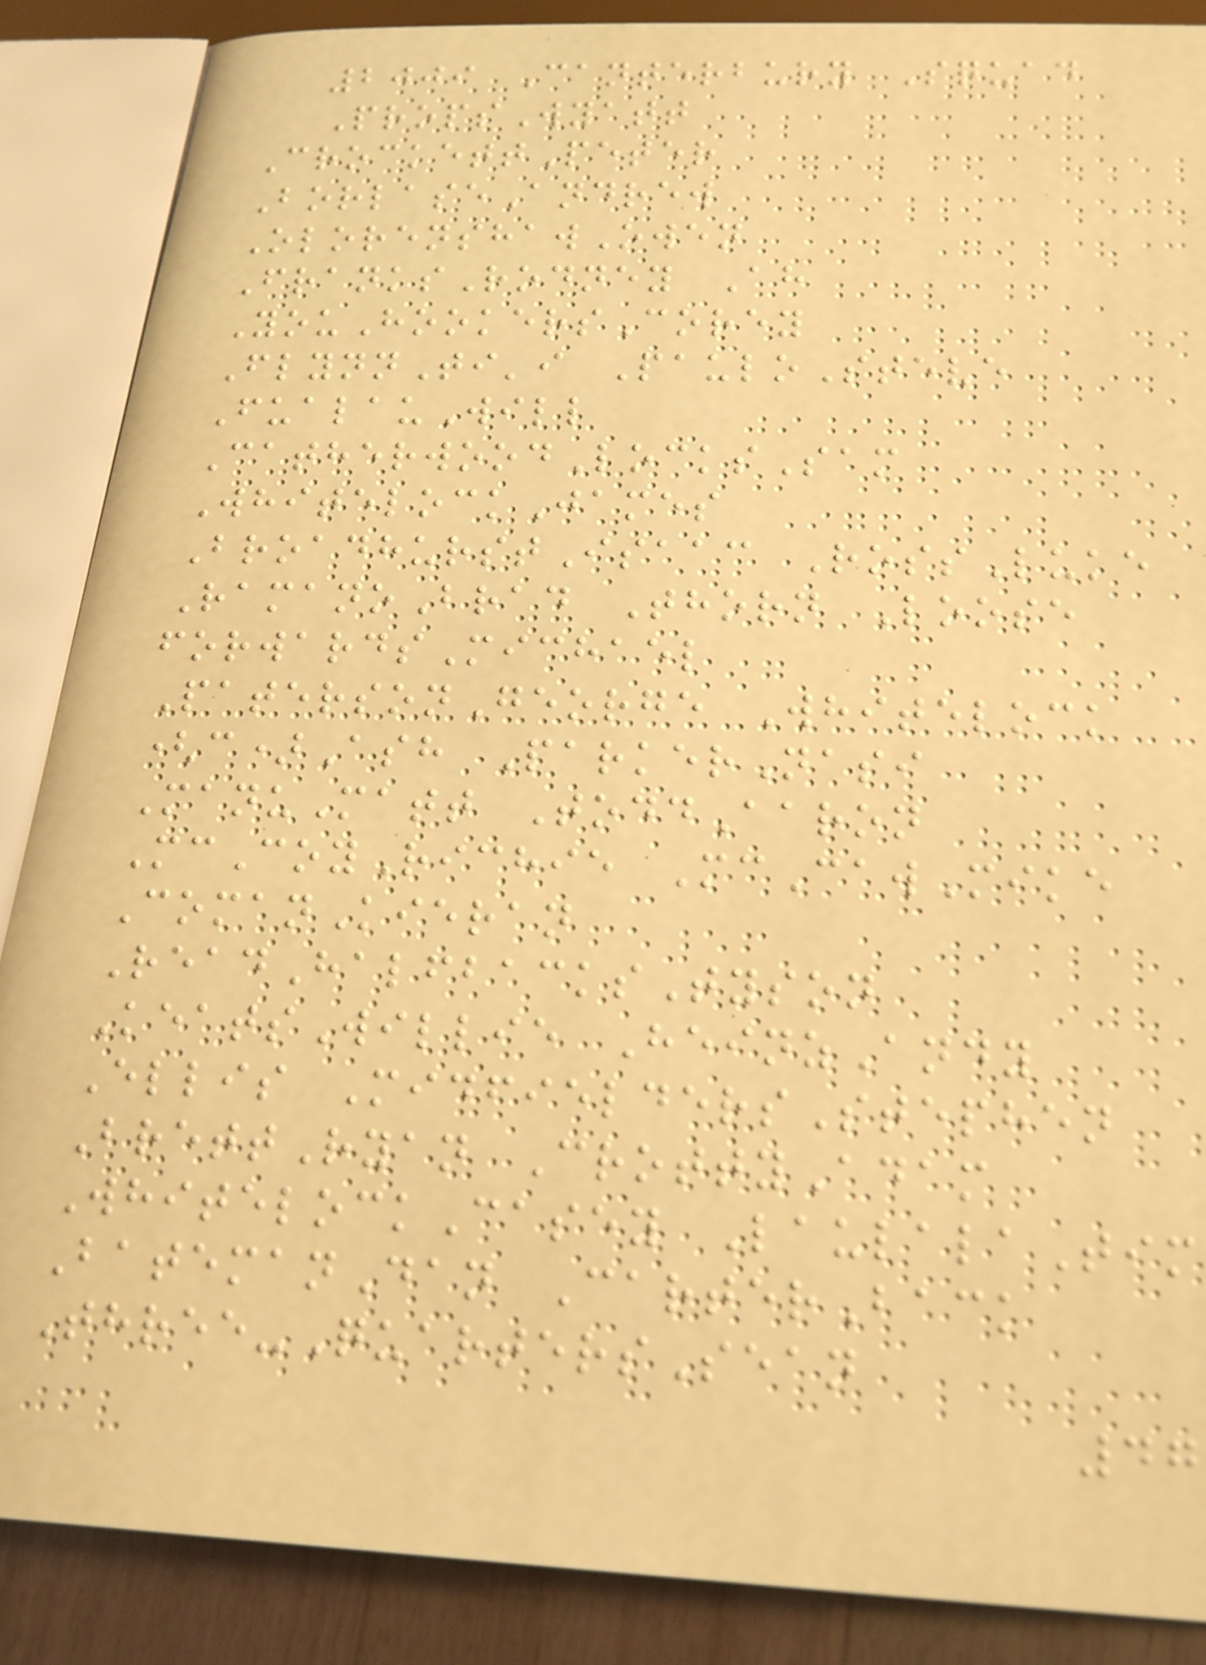2009 Canterbury Squad
PropsWyatt
CrockettPeter
BorlaseAndrew
OlorenshawOwen
FranksRodney Ah
YouHookersCorey
FlynnTi'i PauloSteve
FualauWill
CatherwoodLocksSam
WhitelockJames
BroadhurstIsaac RossLuke
RamanoBrad Thorn Loose
forwardsMichael
PatersonGeorge Whitelock
(c)Ash ParkerNasi
ManuMatt ToddAaron
McCoyRichie McCawMike
ComanKieran
ReadHalfbacksTyson
KeatsWillie HeinzAndy
Ellis MidfieldersStephen
BrettRyan CrottyAdam
WhitelockCasey LaulalaTim
BatemanDan CarterBack
Three-QuartersSean
47
